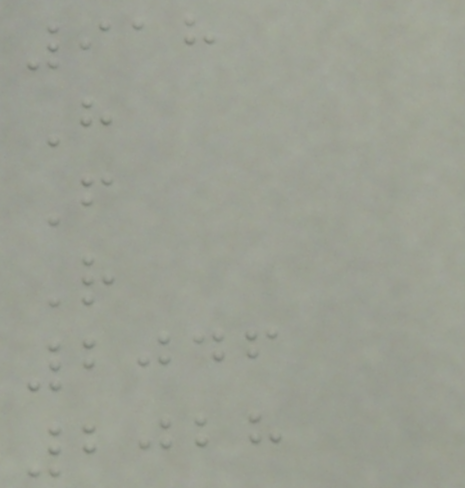918
H
F
R
2046
2028
